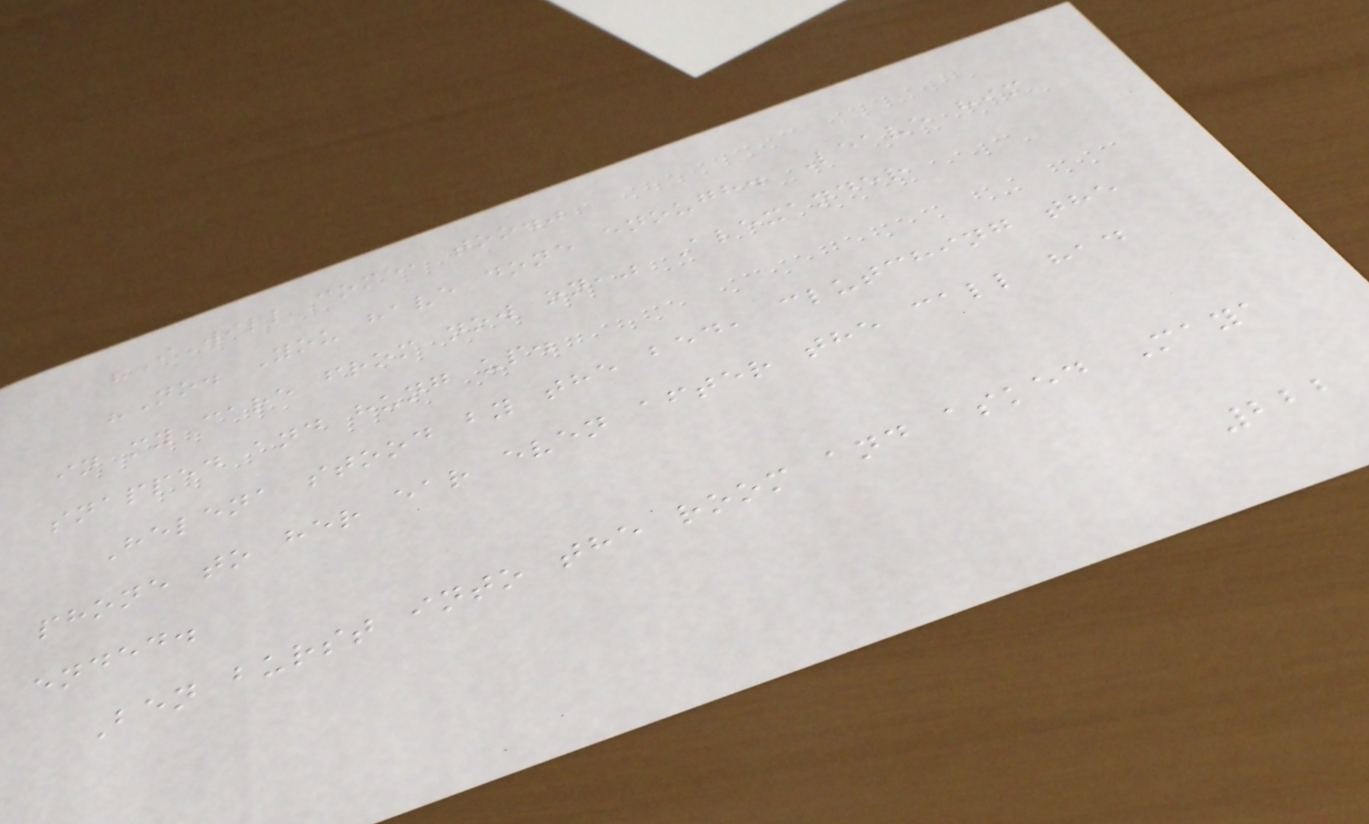"I will come, too."
"No. You have done enough. Leave him
in my care from now on," Alexander
snapped and hung up.
Helena stood by the bed, clutching the
phone to her ear even after the call had
ended.
Ben burst into the room and asked Maya
222
